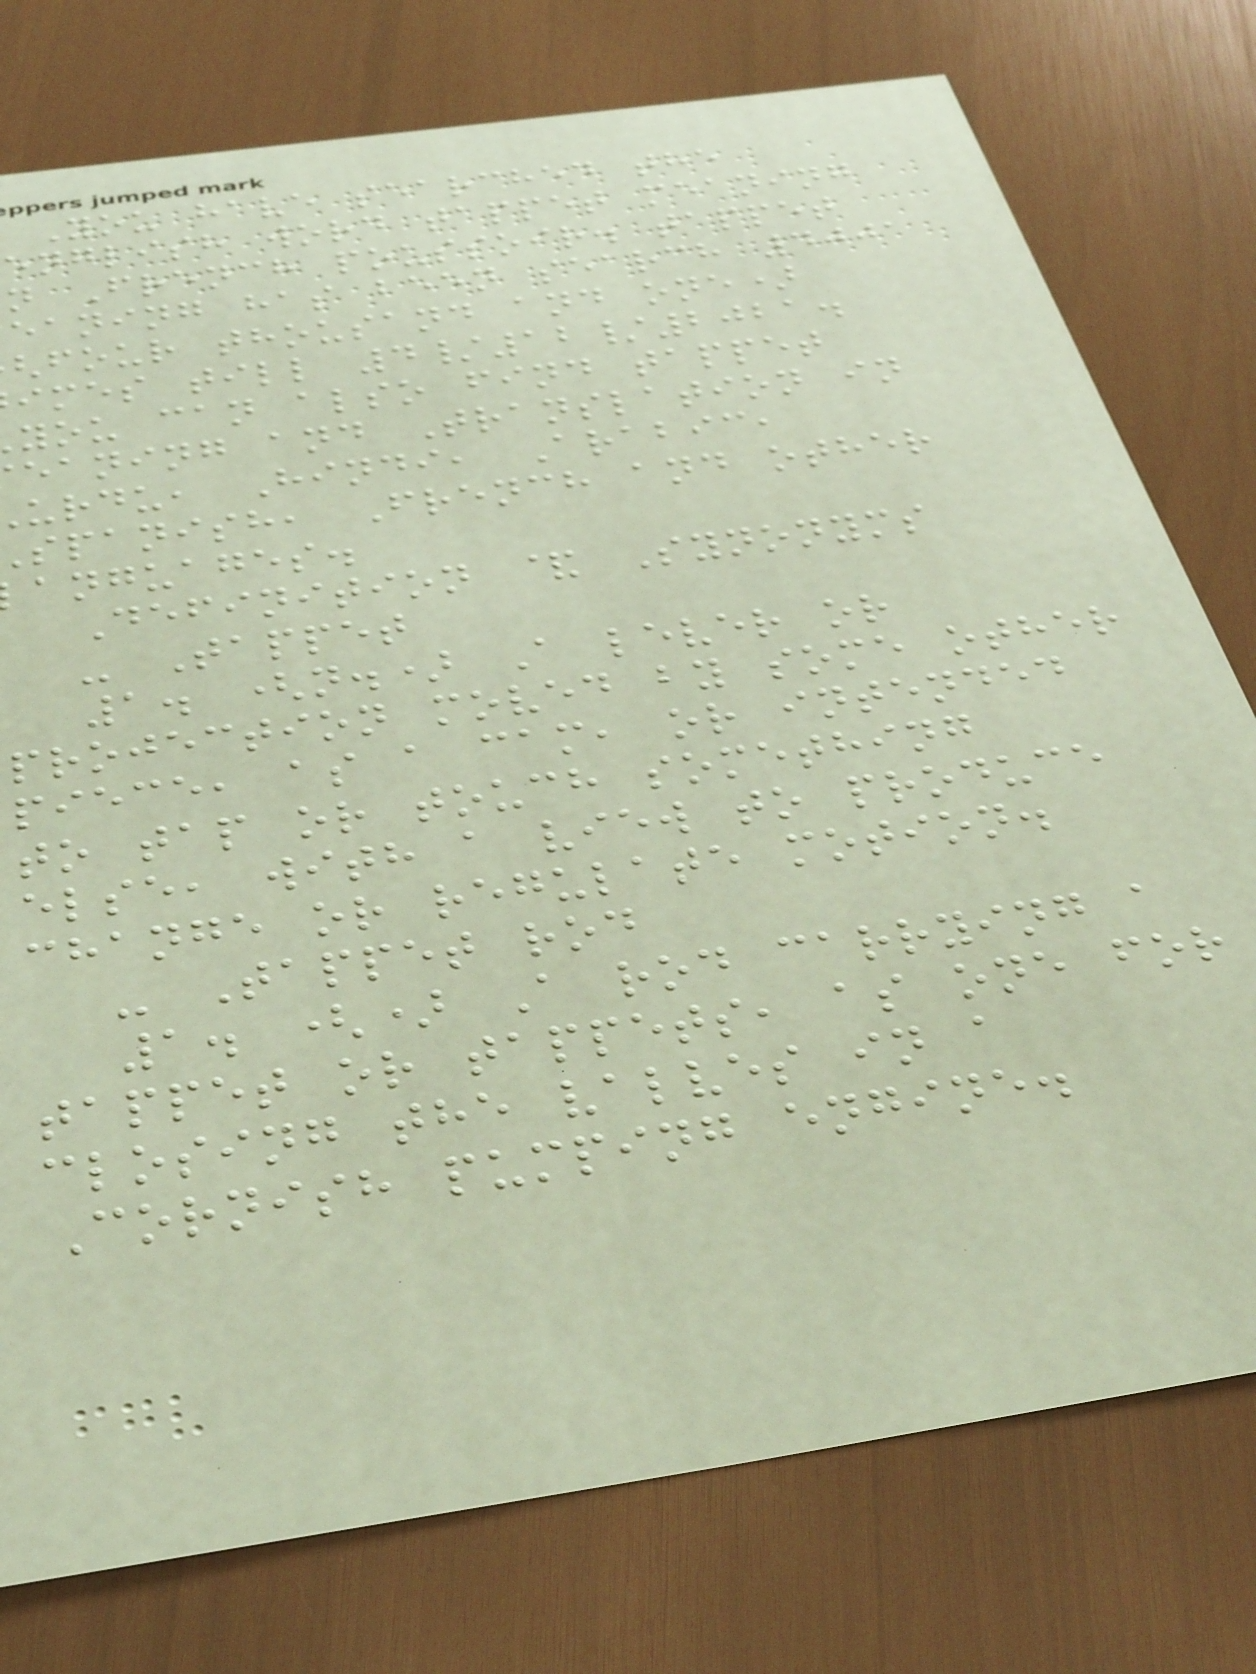You have searched the
english word tappet meaning
n French poussoir. tappet
eaning has been search 4001
four thousand and one)
imes till 4/12/2021.
you can also find tappet
eaning and Translation in
urdu, Hindi, Arabic,
spanish, French and other
anguages.
Definition & Synonyms
- Tappet
1. (n.) A lever or
projection moved by some other
piece, as a cam, or intended
to tap or touch something
else, with a view to produce
change or regulate motion.
- Tappet rod
1. () A rod carrying a
tappet or tappets, as one for
closing the valves in a
Cornish pumping engine.
